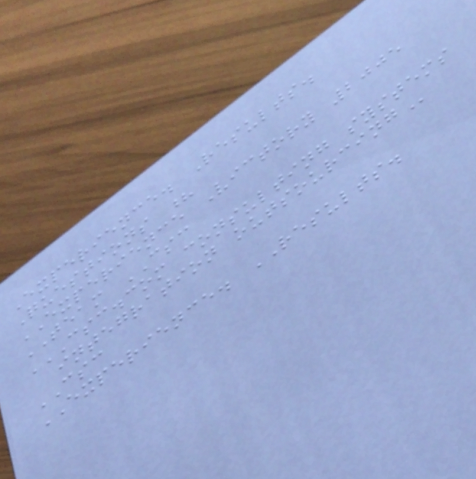Experience. Results.
Questions ?
EXPERIENCE Victory 2005
TEAM CSC
CSC.COM CONSULTING SYSTEMS
INTEGRATION OUTSOURCING
CSC
EXPERIENCE. RESULTS.
